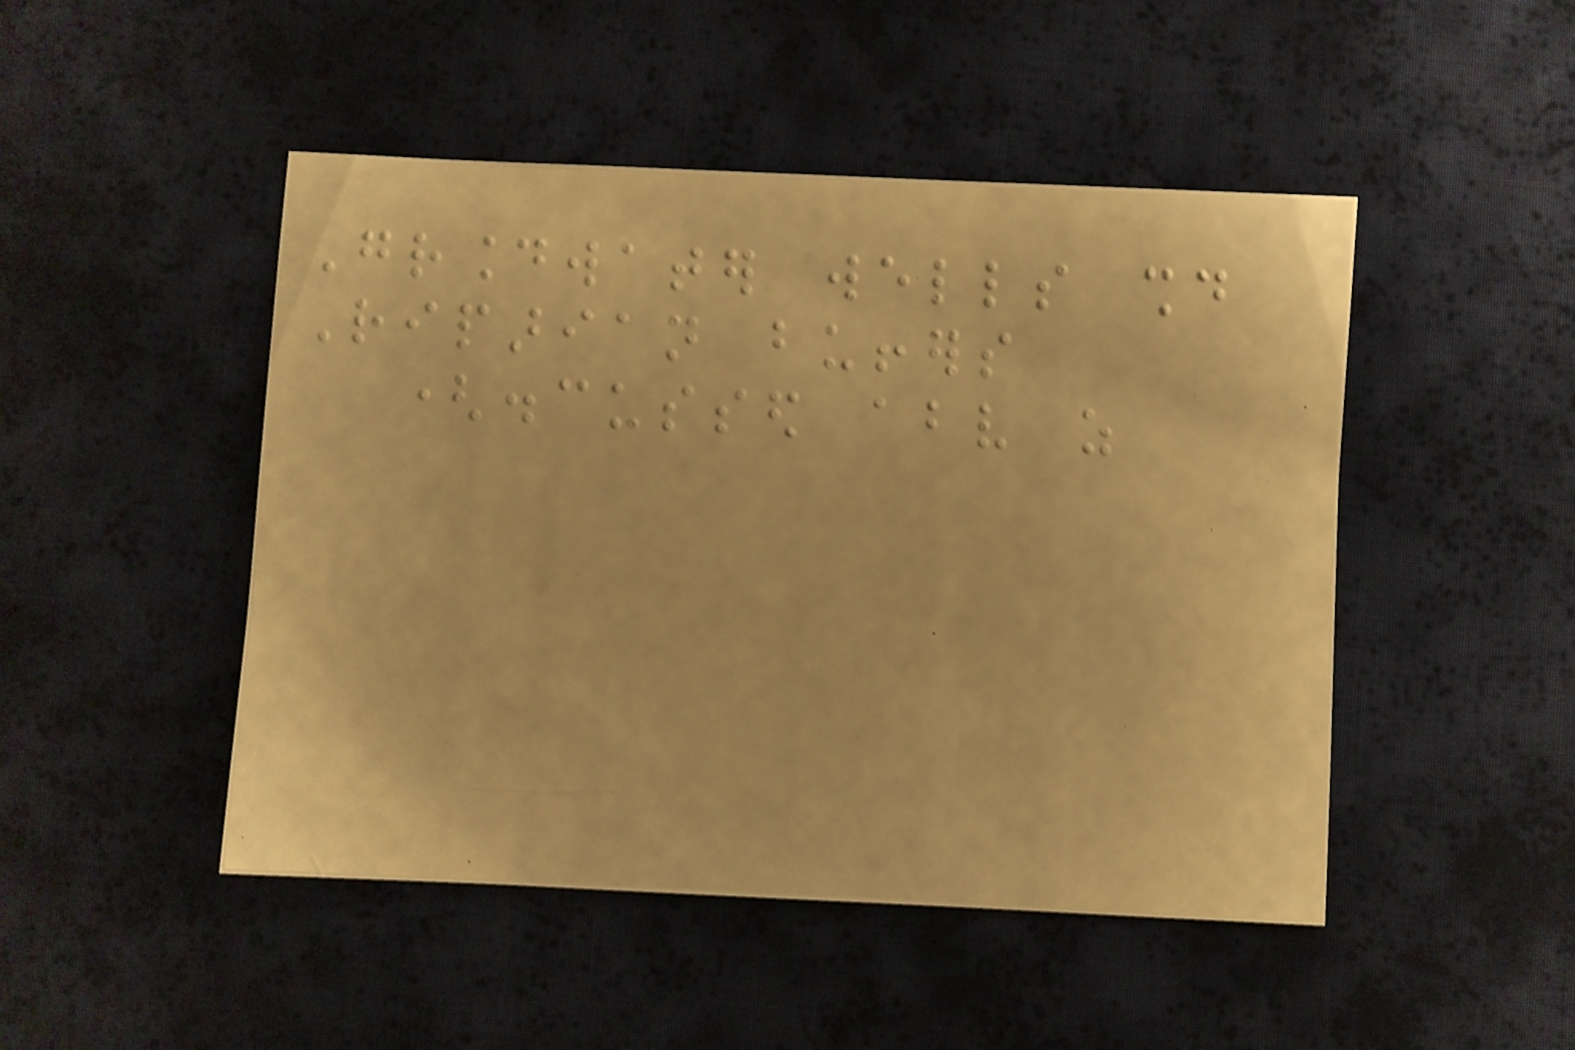Groundwater wells should
Riparian buffers
(discussed above as
